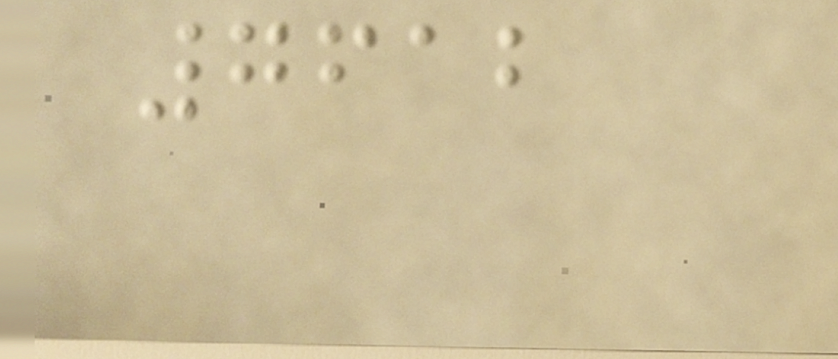7612
